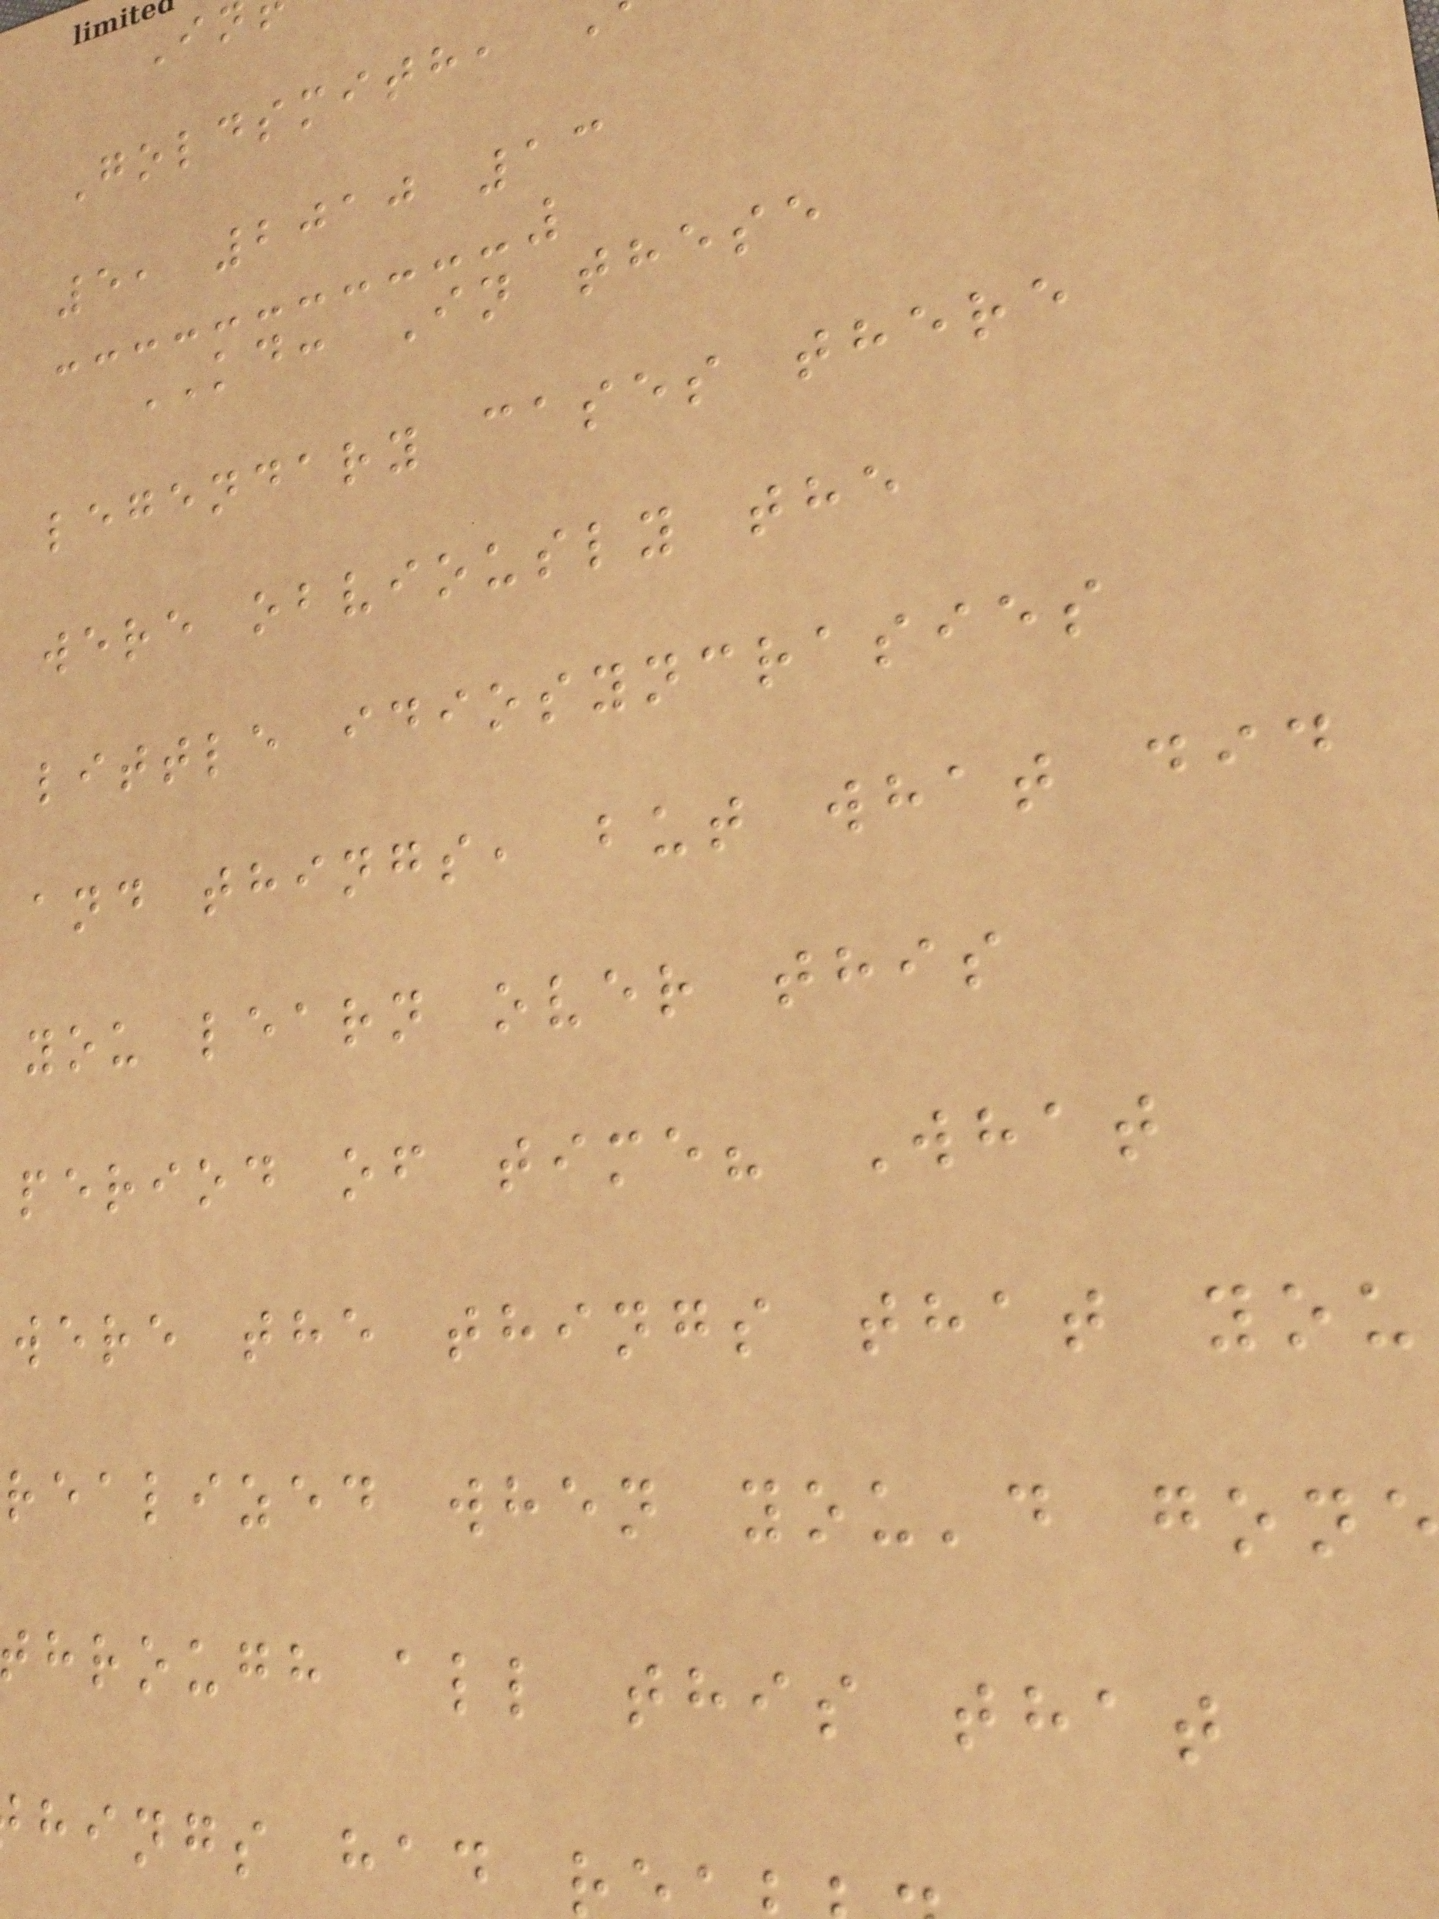Goldsmith,
5, 2010 13
KD: In these
legendary cases there
were obviously the
little idiosyncrasies
and things, but what did
you learn over this
period of time? What
were the things that you
realized when you'd gon
hrough all this that
hings had
